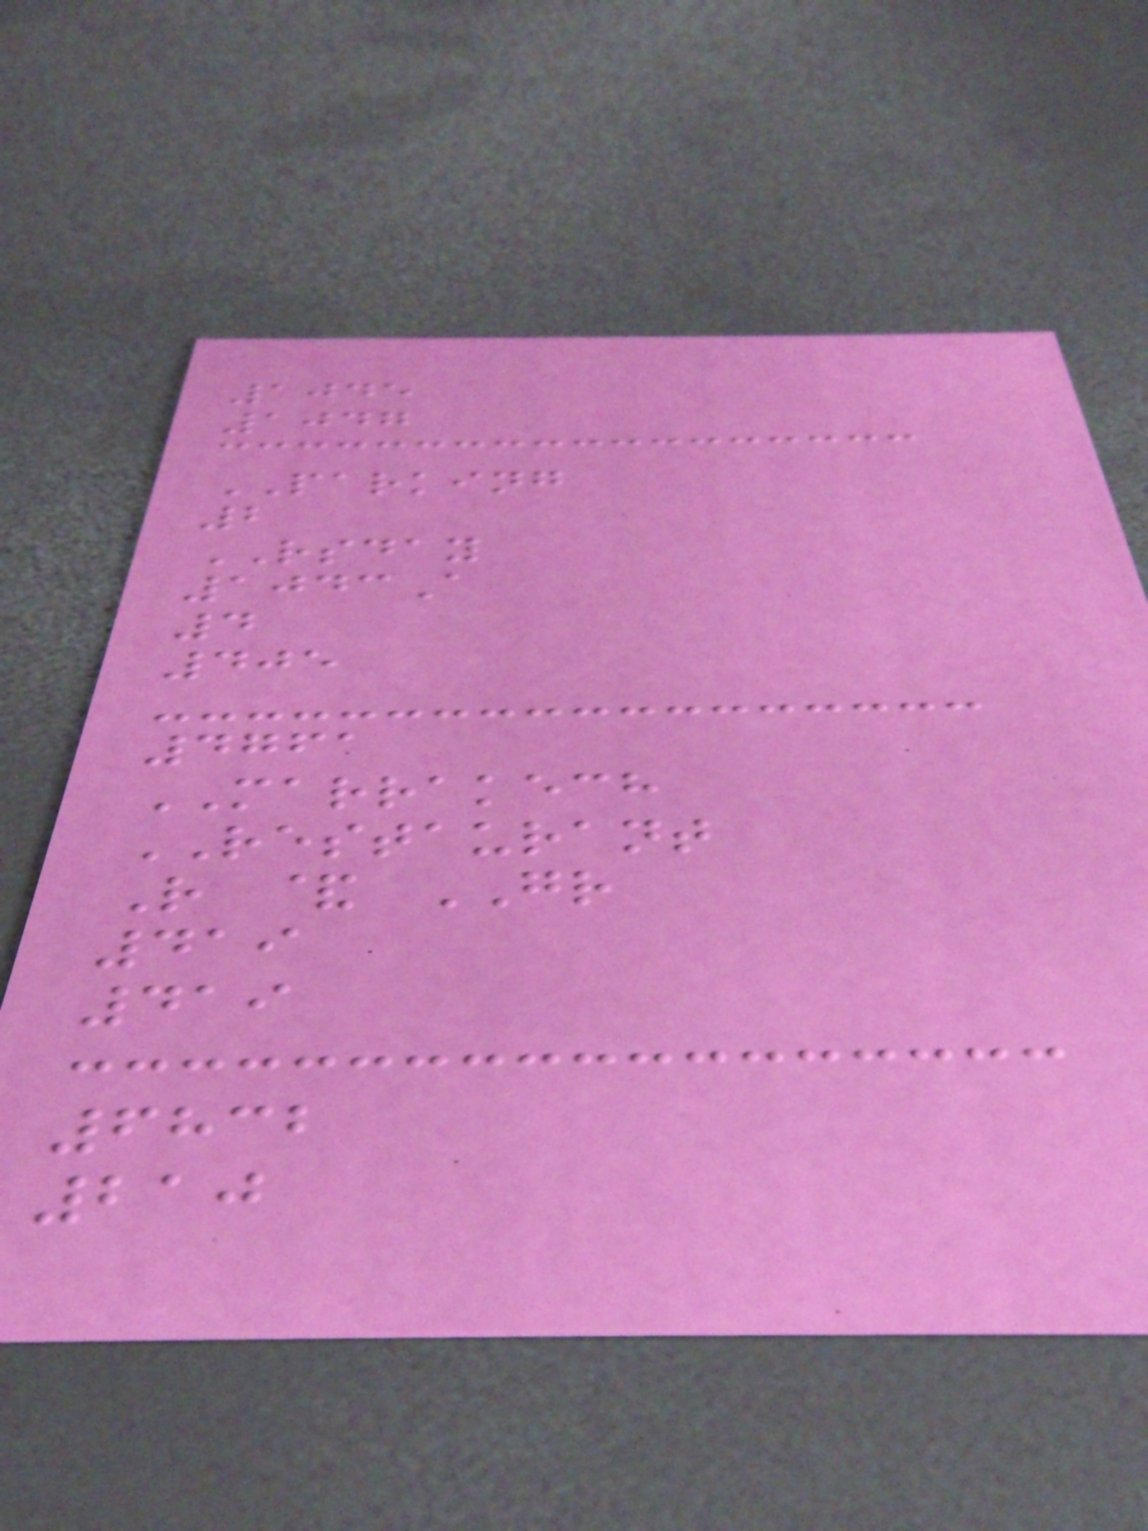1045
1047
PARKING
2
RSDAY
1043A
4
405
4761
MARRAKECH
RESTAURANT
R & GR
419
419
6832
210
